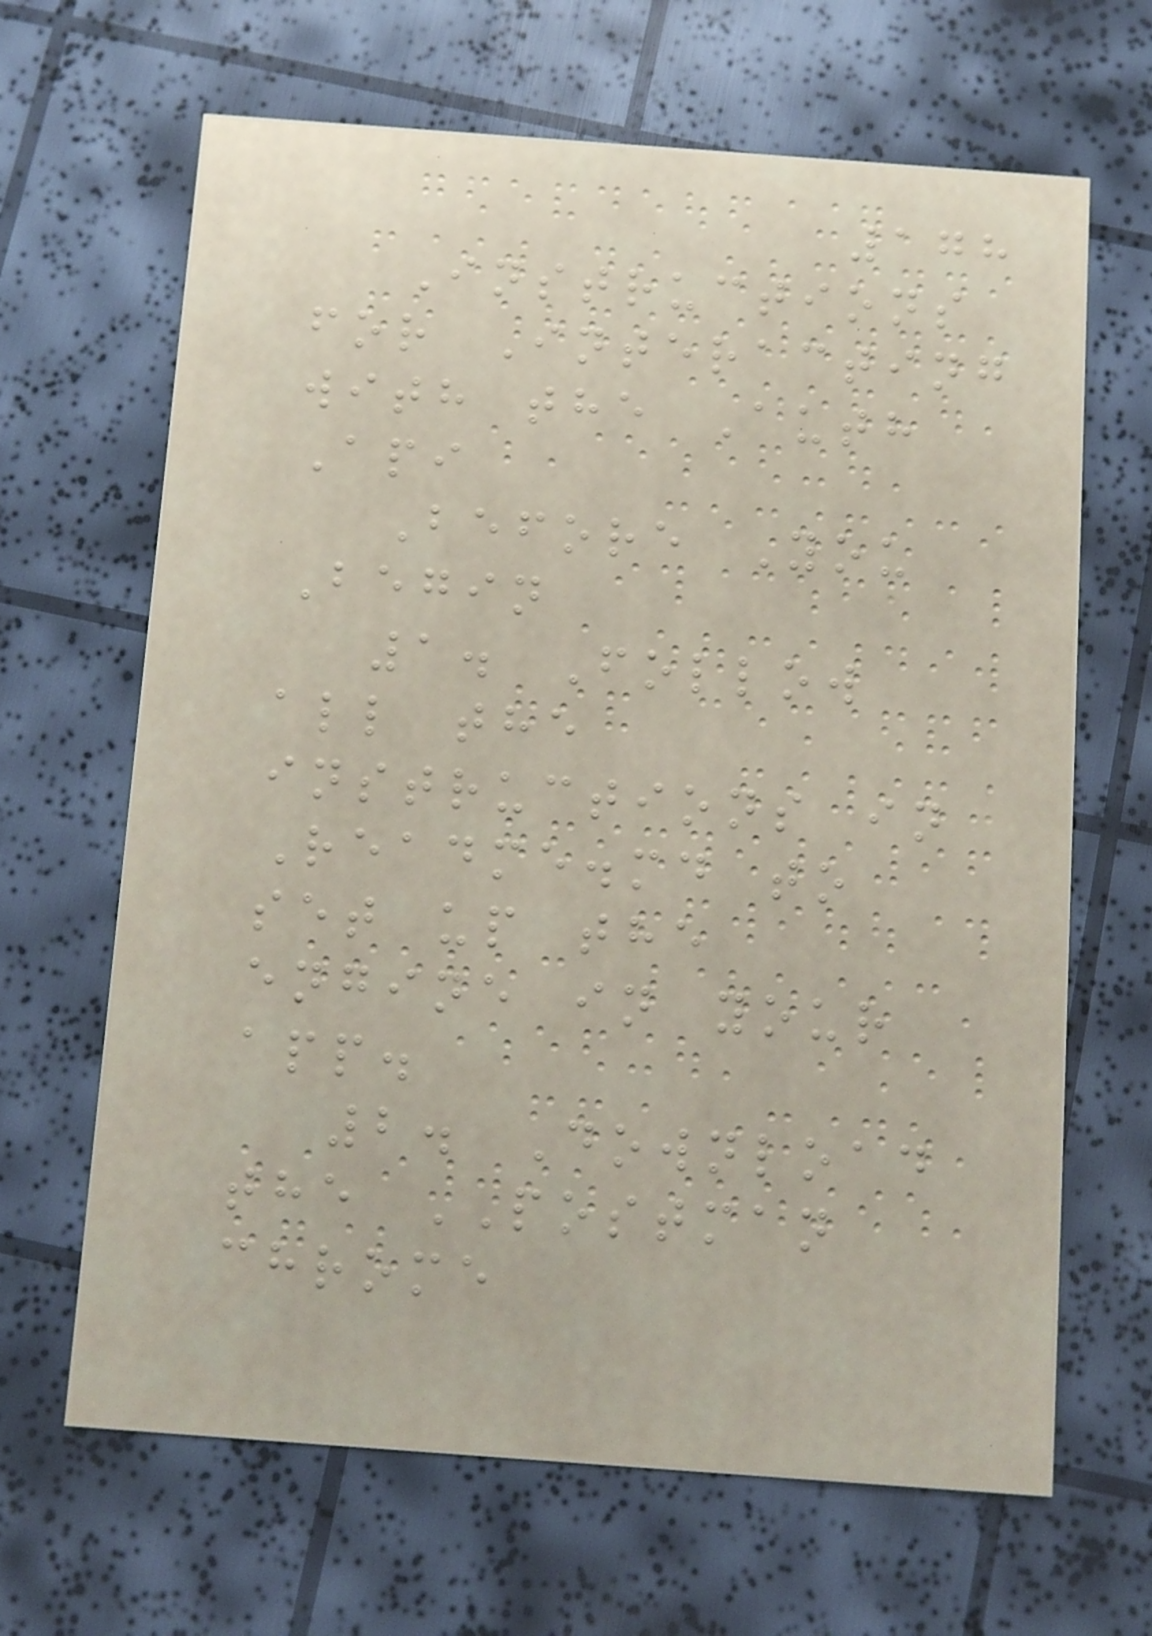178
Instructions
for Interacting
with the Auth
Api
Before You
Begin
1. Follow
all the
instructions in
Readme.md to
set up the
engine in your
app.
2. Download
the POSTMAN
chrome
